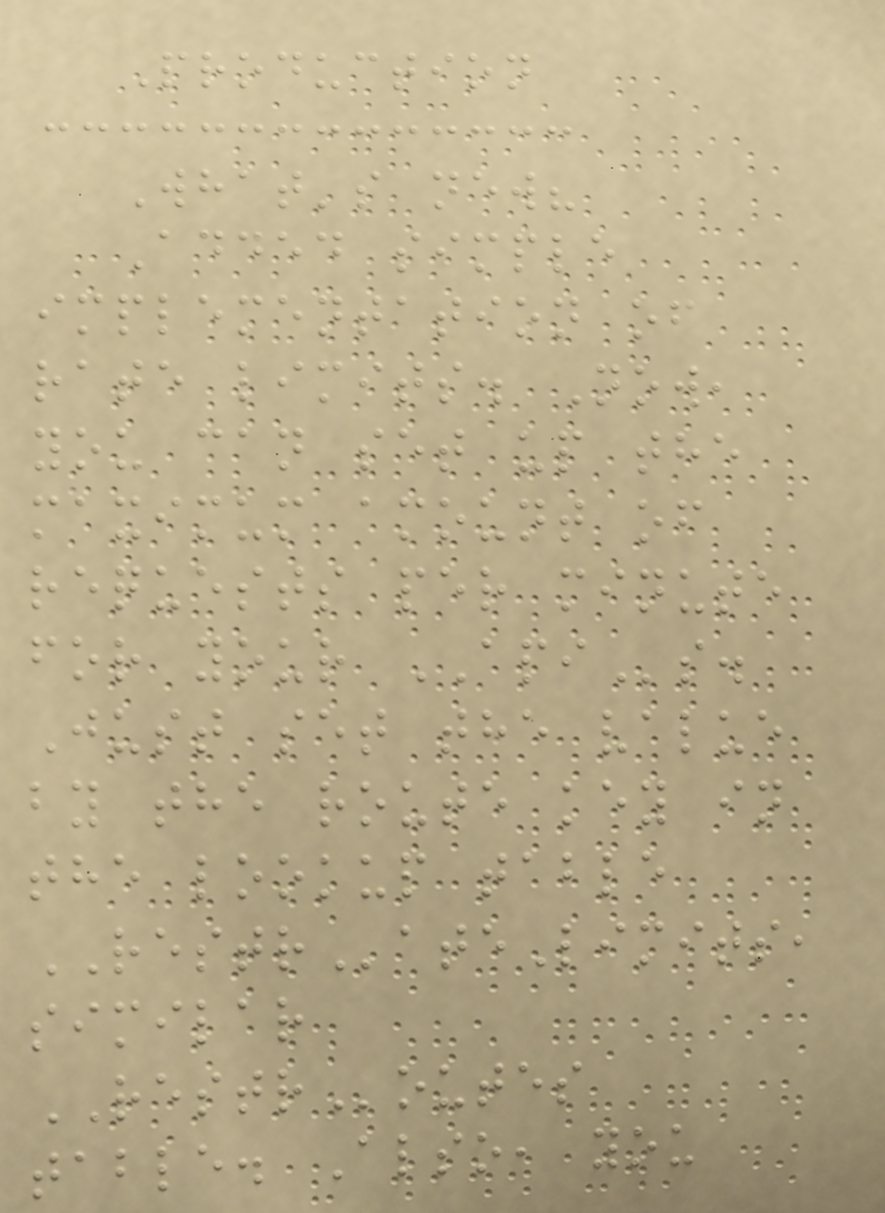Production
What's new?
Added simple
implementation of
rate limits. Now,
you can set up the
maximum amount of
requests per minute
for your APIs.
Just set the value
by the route key in
the lookup table
RESTRateLimits,
similar
RESTRoutes
table. Also, you
